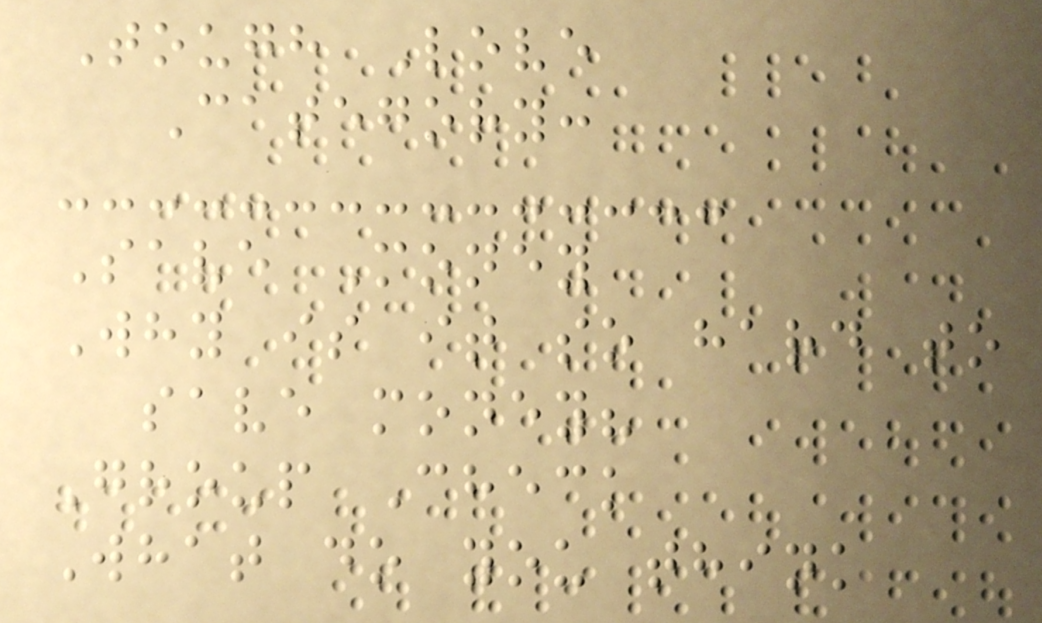Tough Love
Category:
Save Money
Why is it so hard to
save money?
Group Check
What do you think
